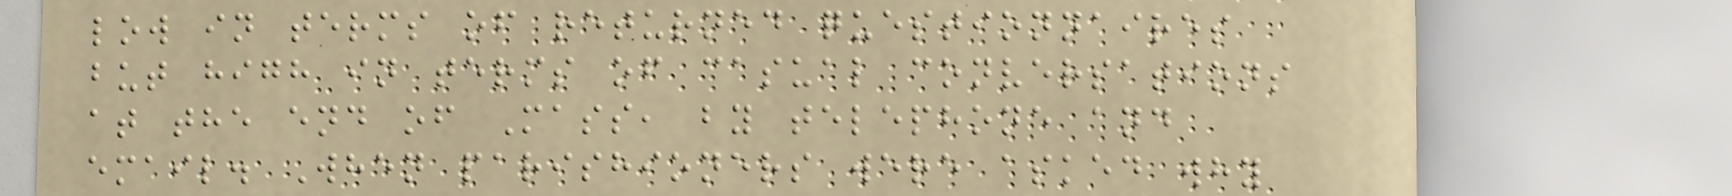low in terms of returned questionnaires
but high in terms of casual conversations
at the end of Mass, by telephone and
email. When parishioners were asked why
